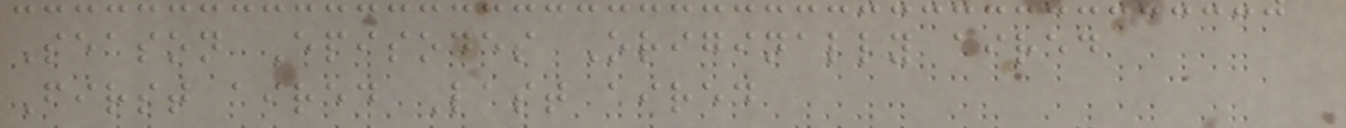Season Episodes Originally aired
First aired Last aired
